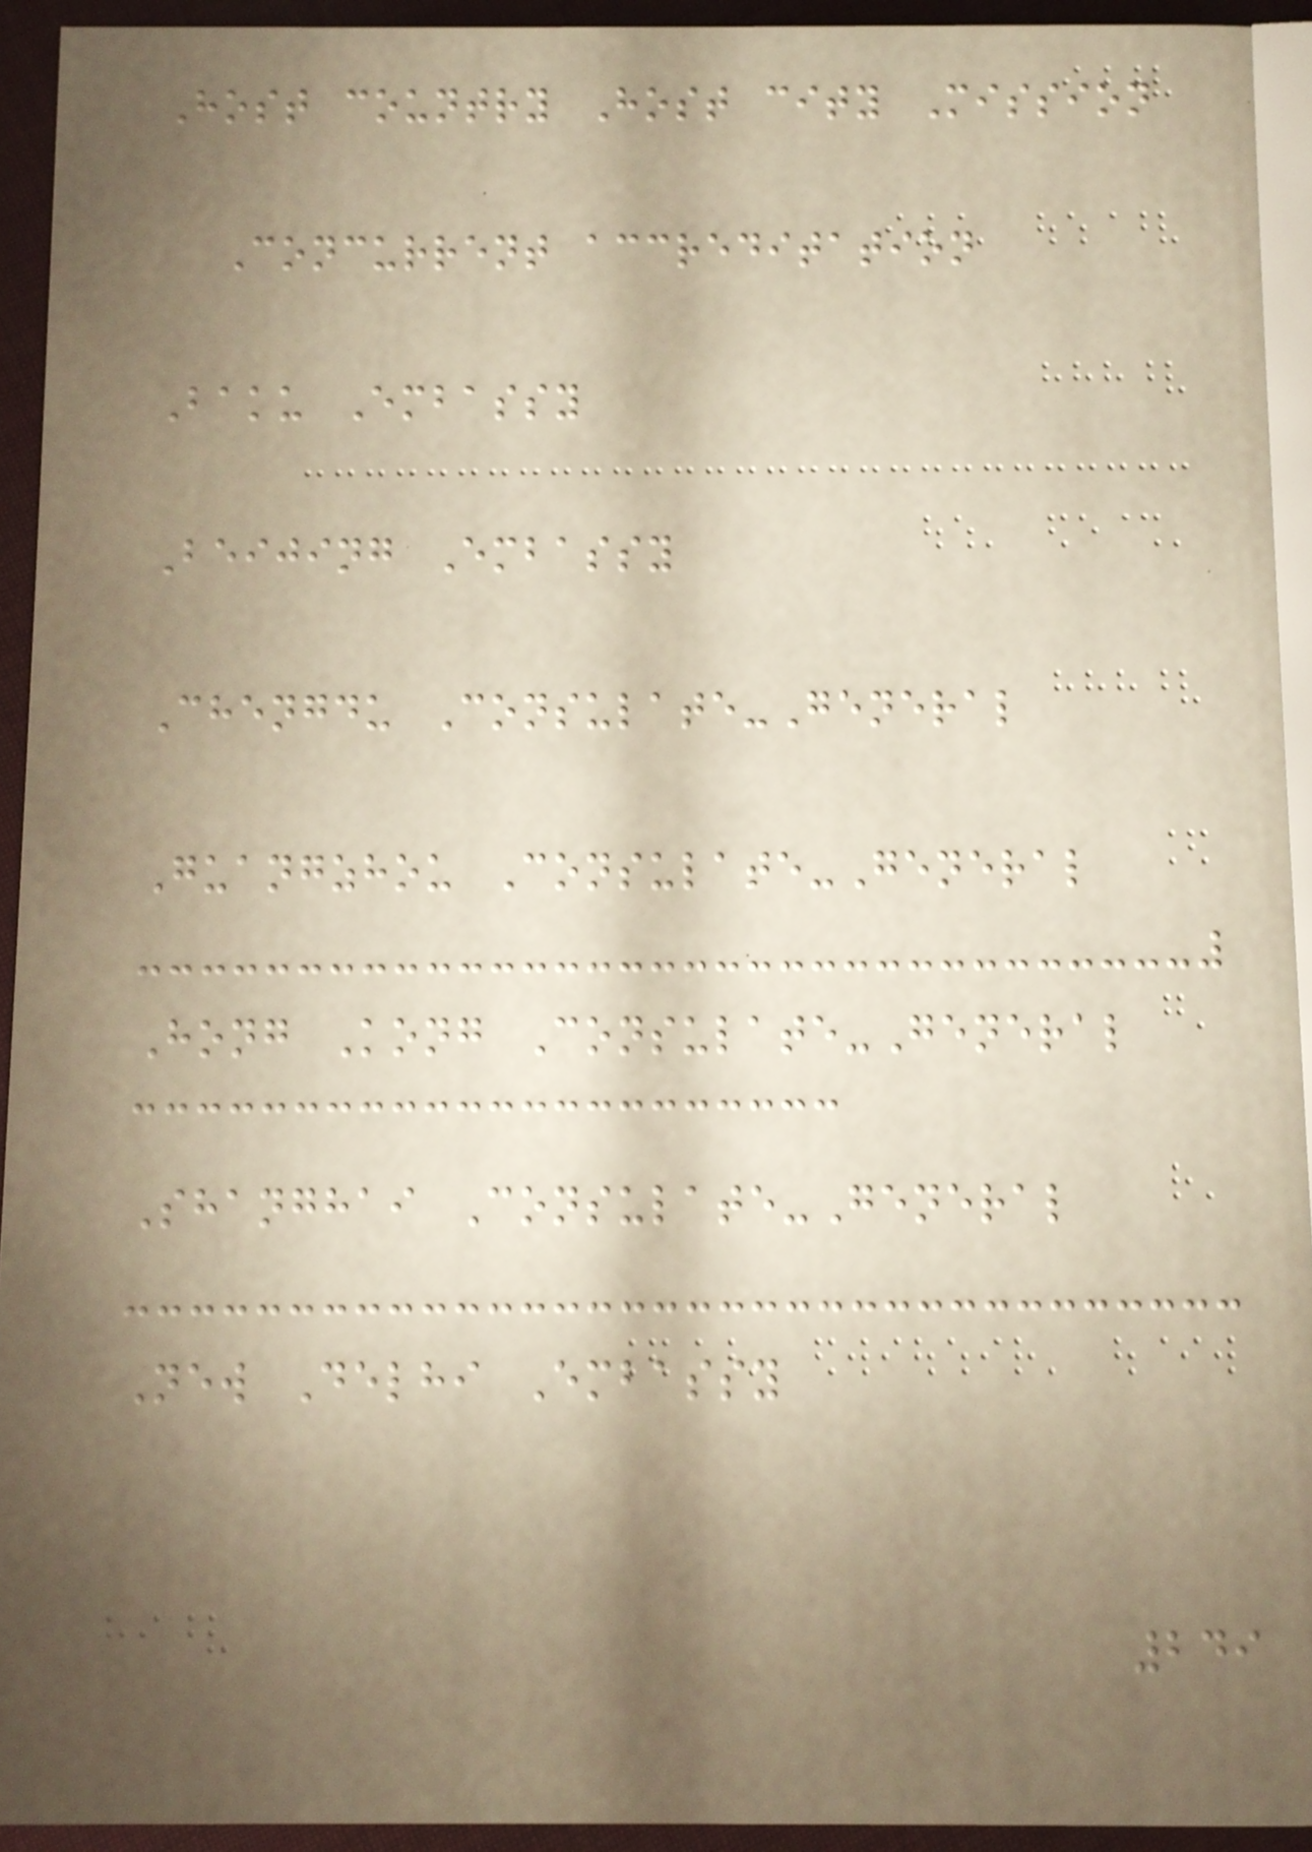Host country Host city Mission
Concurrent accreditation
Baku Embassy
Beijing Embassy
Chengdu Consulate-General
Guangzhou Consulate-General
Hong Kong Consulate-General
Shanghai Consulate-General
New Delhi Embassy
249
